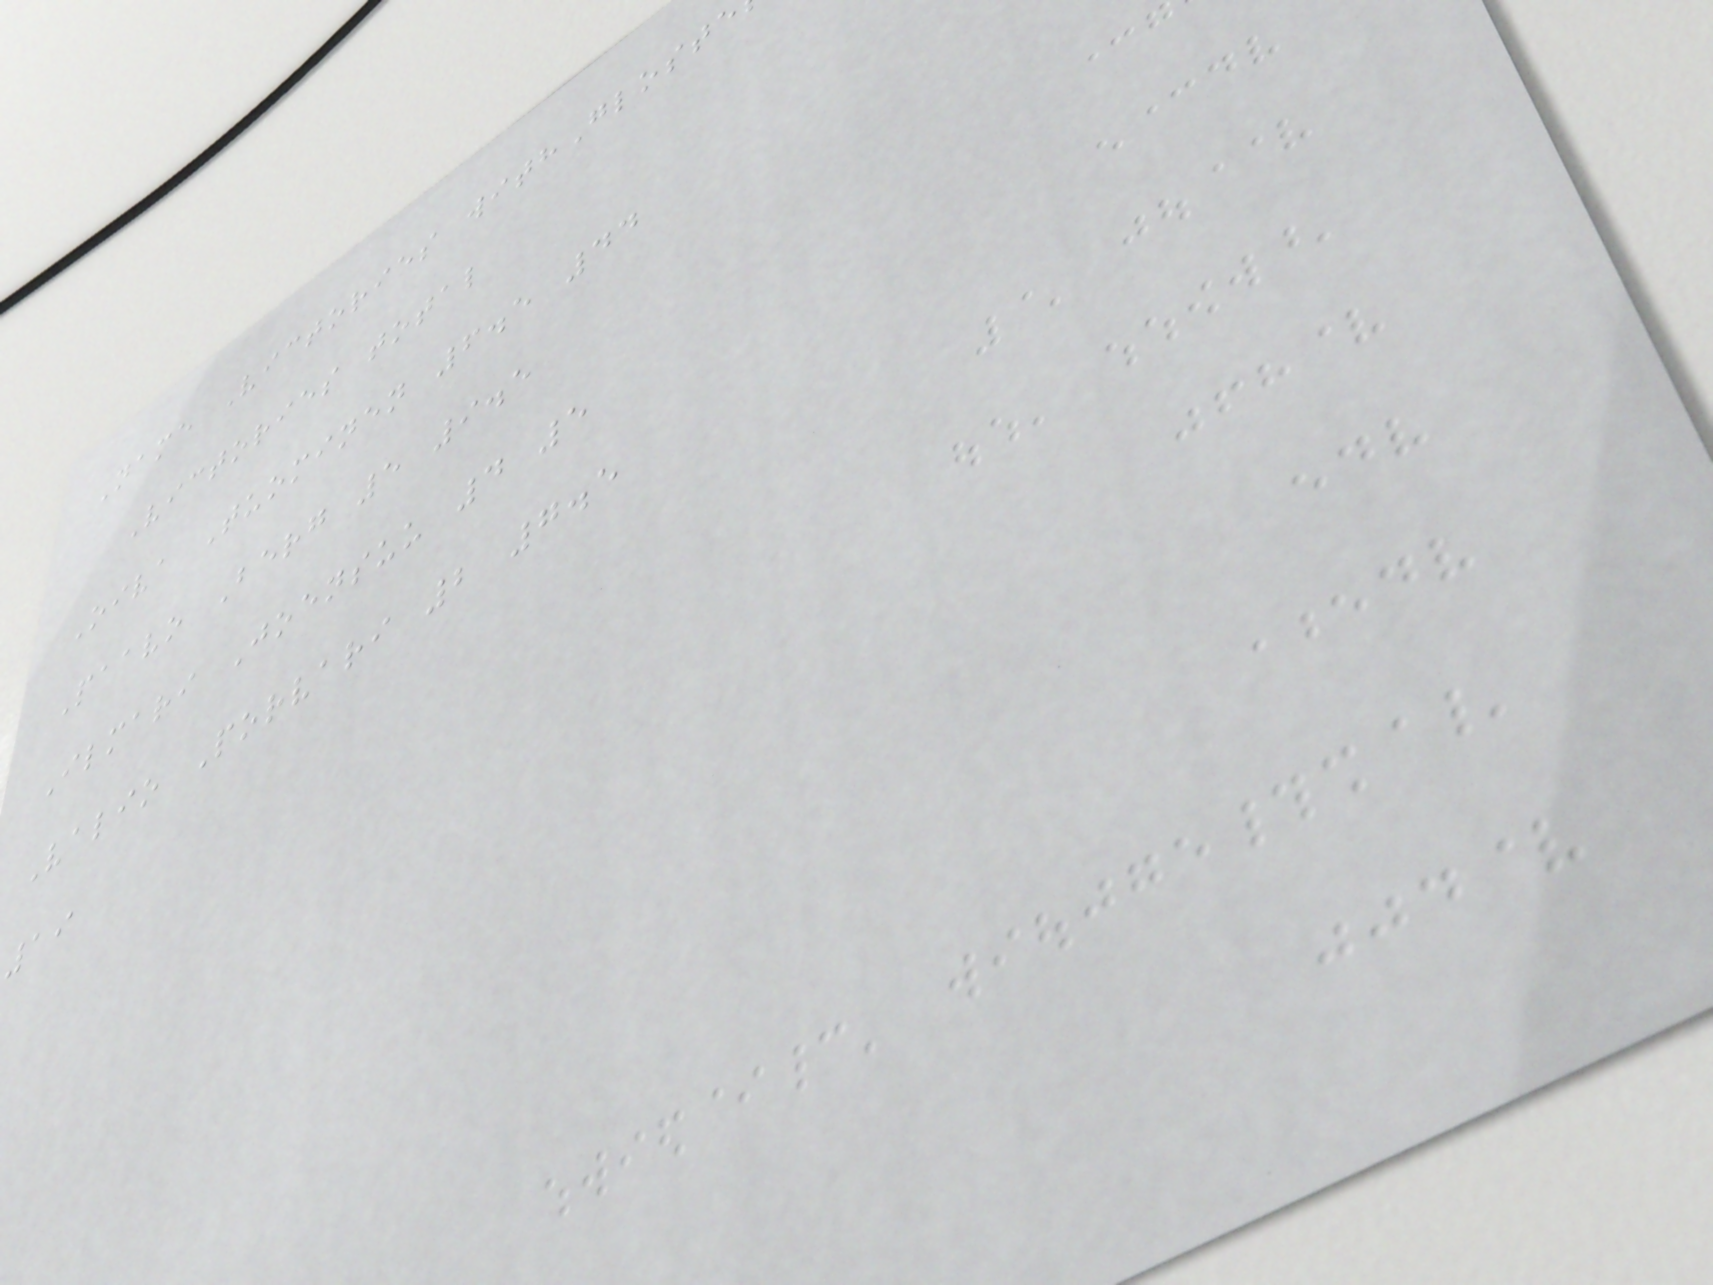Name Victories withGloste
Victories total
Oiva Tuominen 6.5 44
Paavo Berg 5 9.5
Ilmari Joensuu 4 5
Valio Porvari 2 7.5
19
